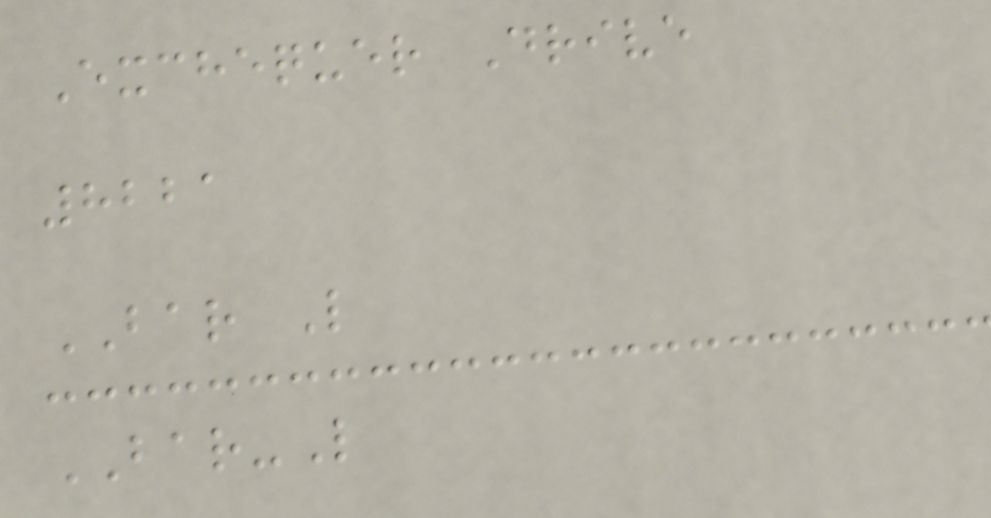Exchequer Drive
8221
BAR L
BAR-L
